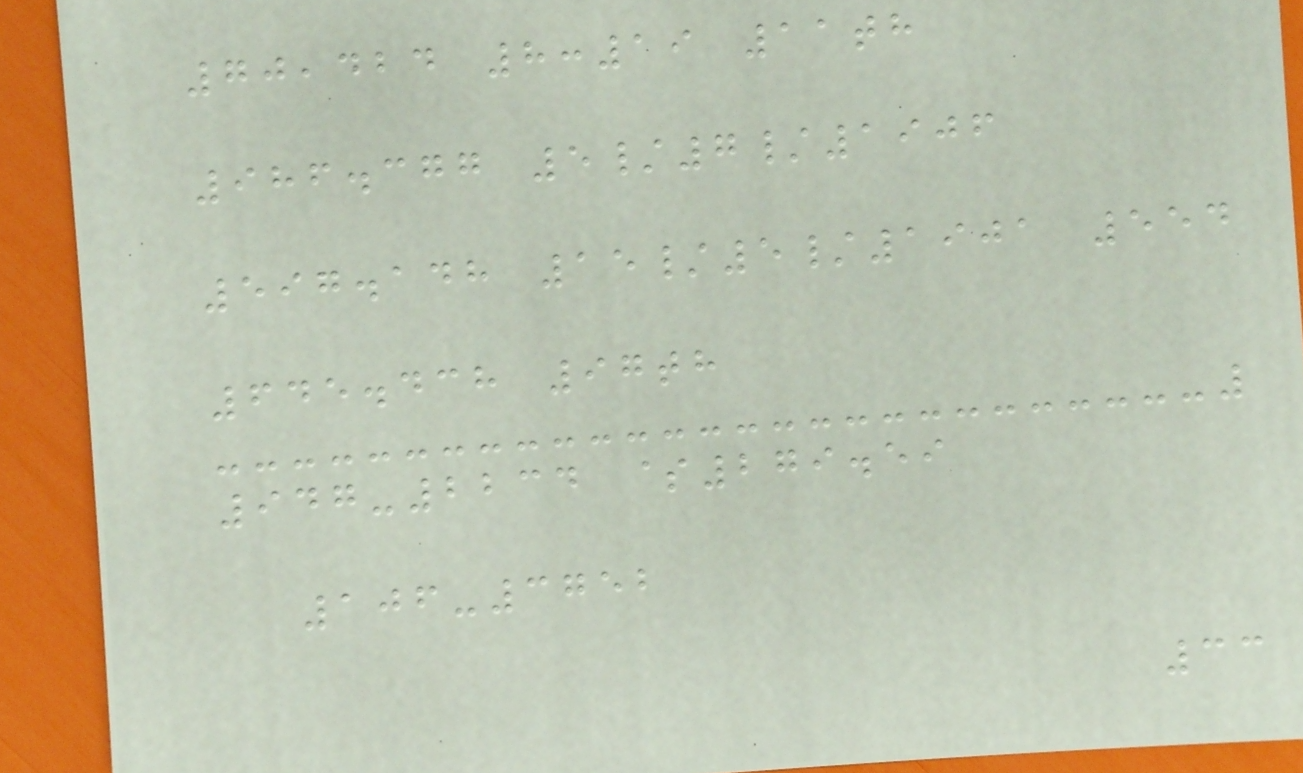70,424 8:19 11th
986.377 5/7/1906
597.148 15/5/1901 554
645.438 97th
947-2234 $279.59
106-3752
33
